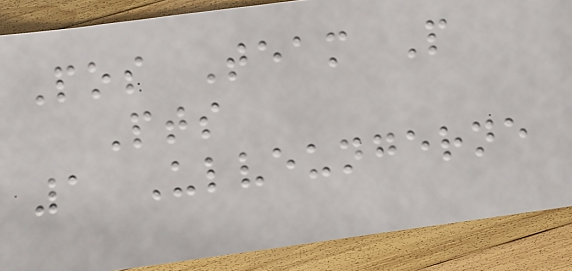Pos Team P
Pts
1 Ulveungerne
